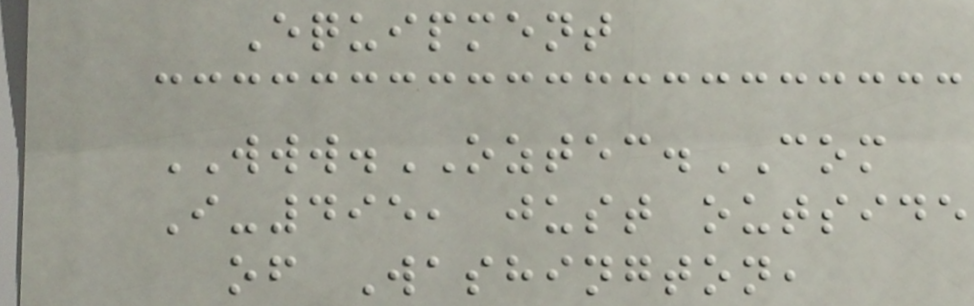Equipment
WWW.OZTEC.COM
I-495, just outside
of Washington,
